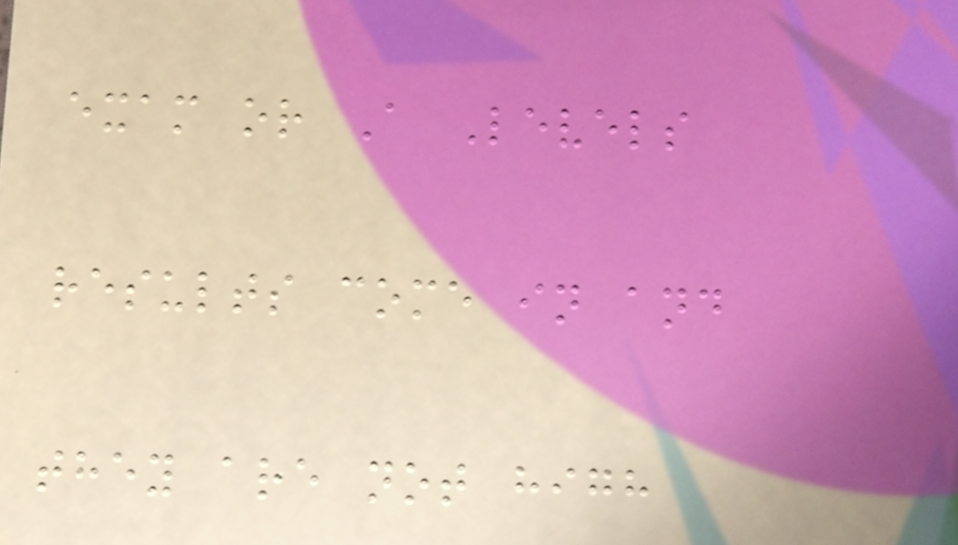exam or A Levels
results come in and
they are not high
